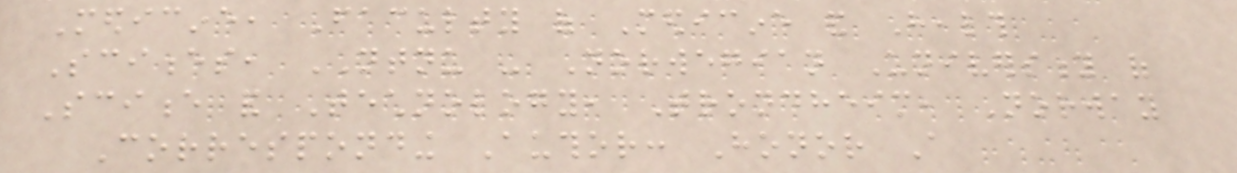Medicine, Faculty of Medicine and Health
Sciences, NTNU - Norwegian University of
Science and Technology, Trondheim, Norway
Corresponding Author: Honor A
